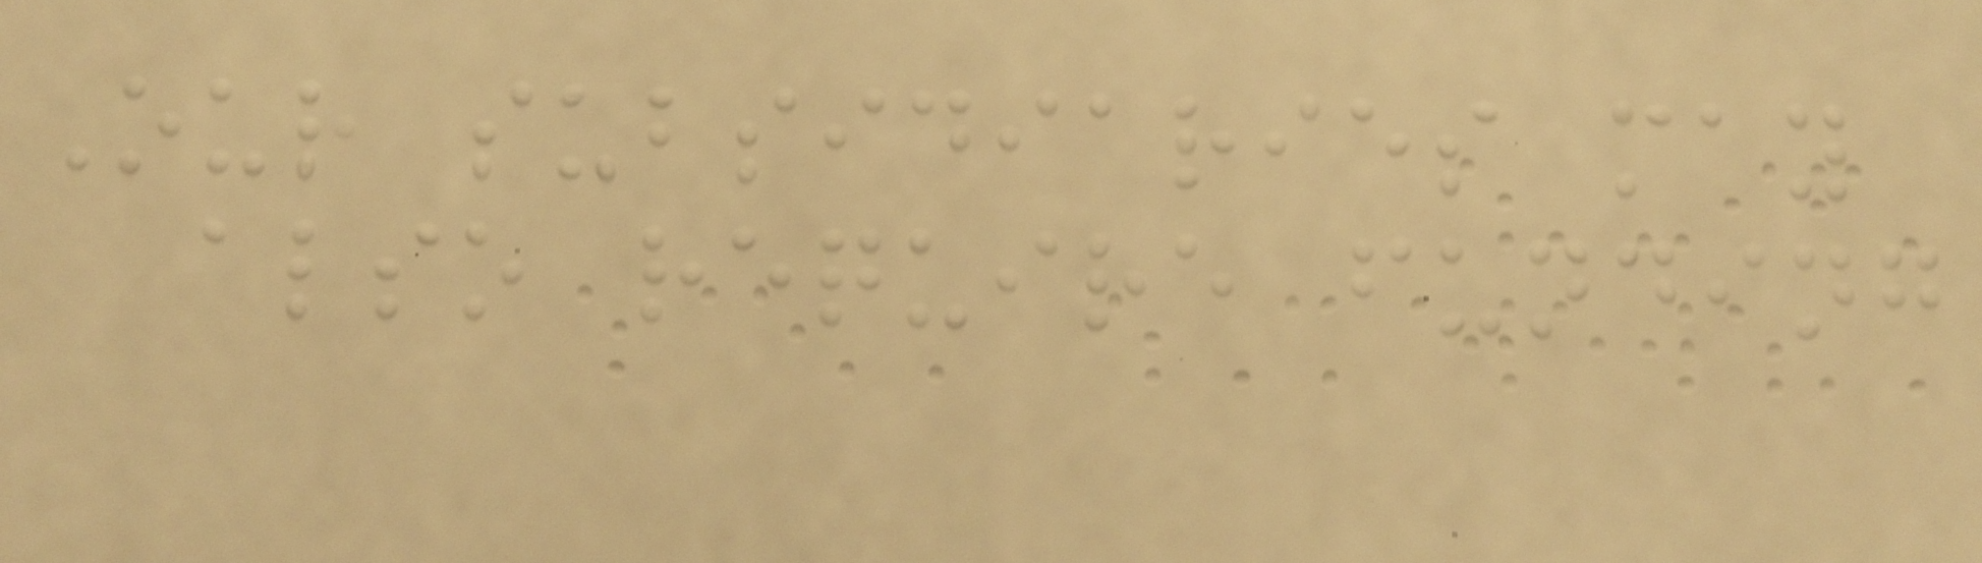Our subsidiaries may
also require funding
